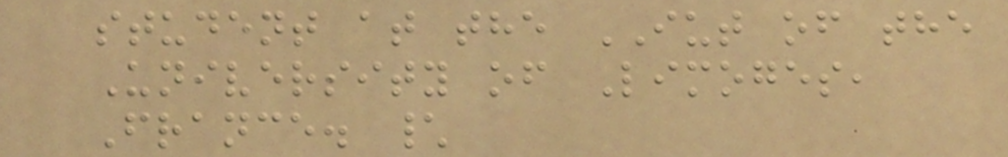student at the IUT of the
University of Limoges,
France. \
